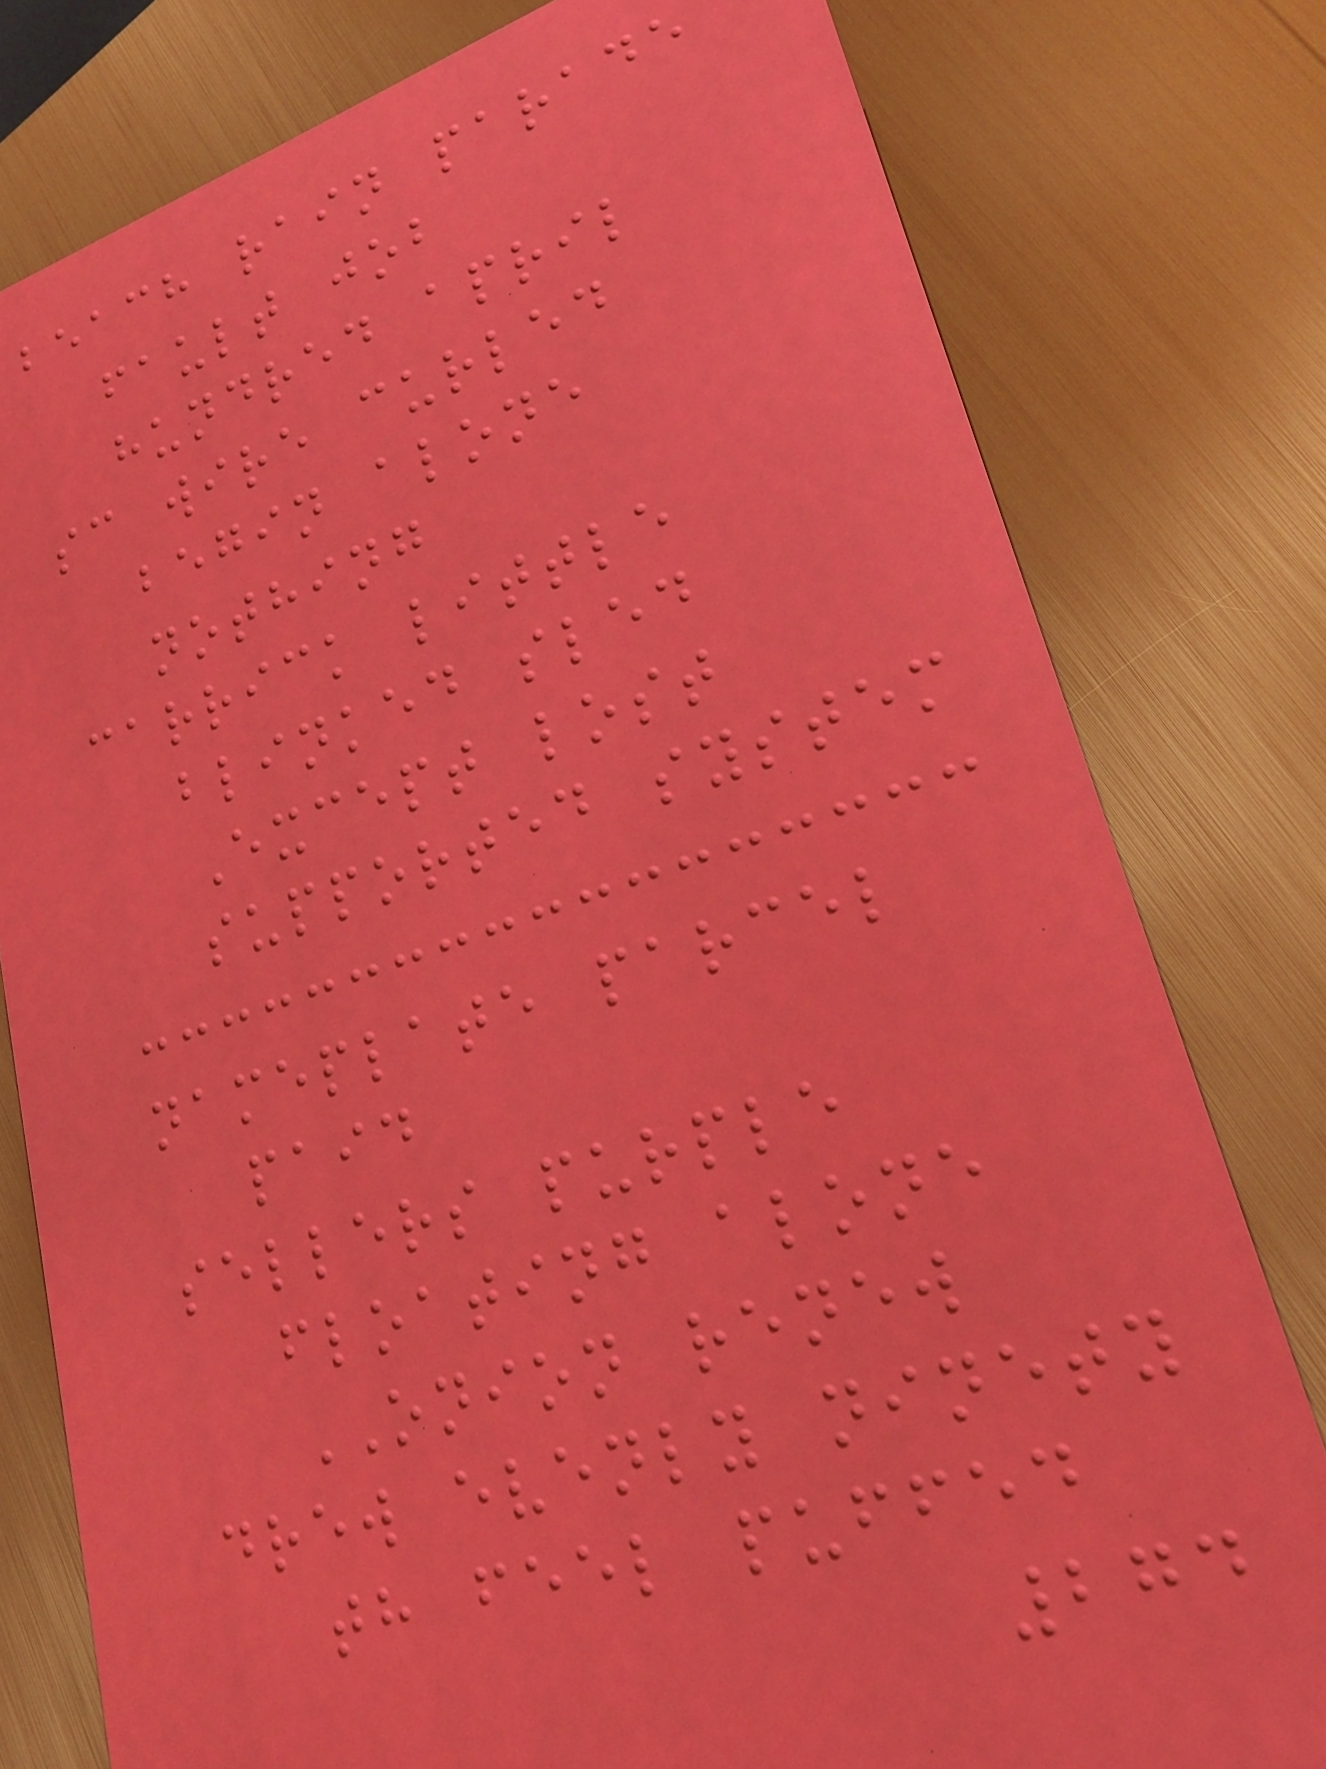beach rain parade
fault job
hundred april
sc wire curled
begin alone
nothing
carrick little
blinked sled
Except lost
supported system
nameplate parcel
paid
sellers purple
floating alone
ONION renew
drew evenly ninety
th feel puffed
274
